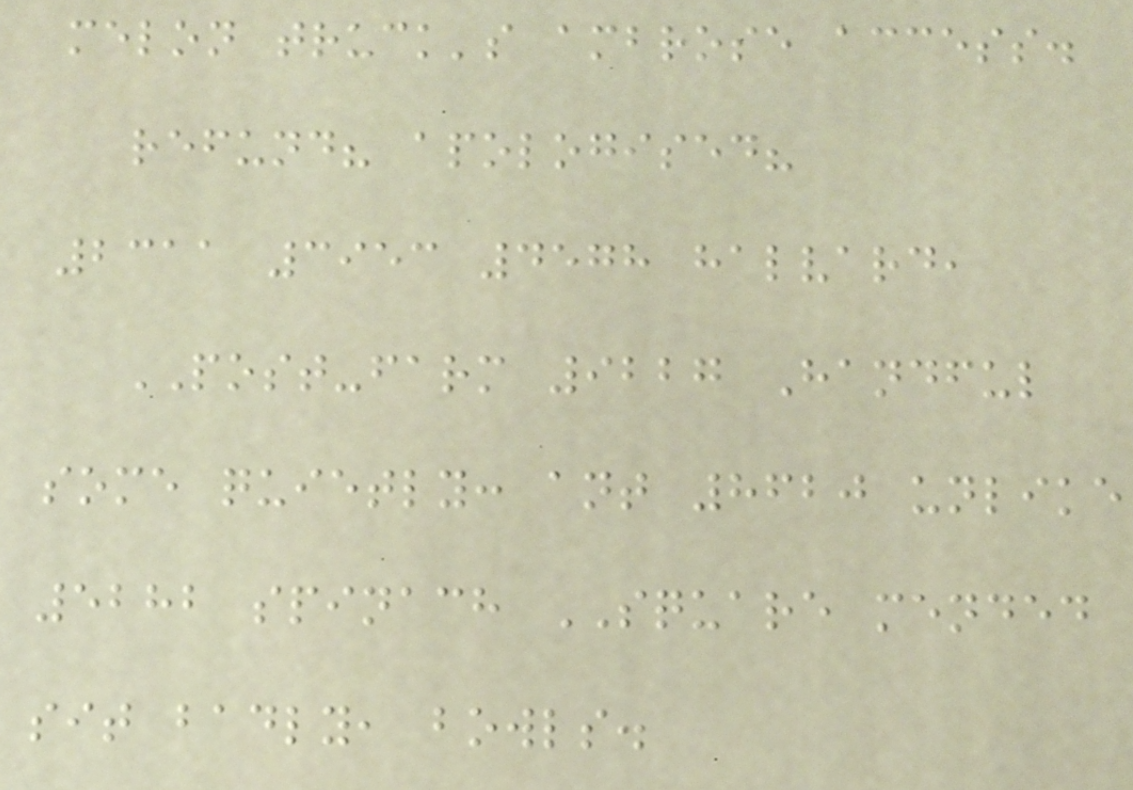melon truck's ambrose access.
refund? apologised?
2311 3953 4578 halvard,
POST-farm 9227 Handful
some quietly: ant 8620 unlike
5282 spinach SQUARE mended
sit badly, bowls.
